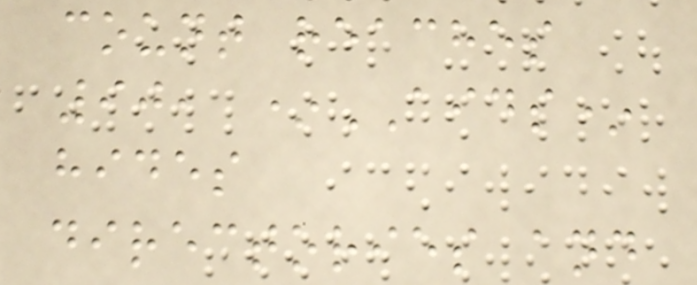count reaches
90, *AIDS*
hides
directories and
